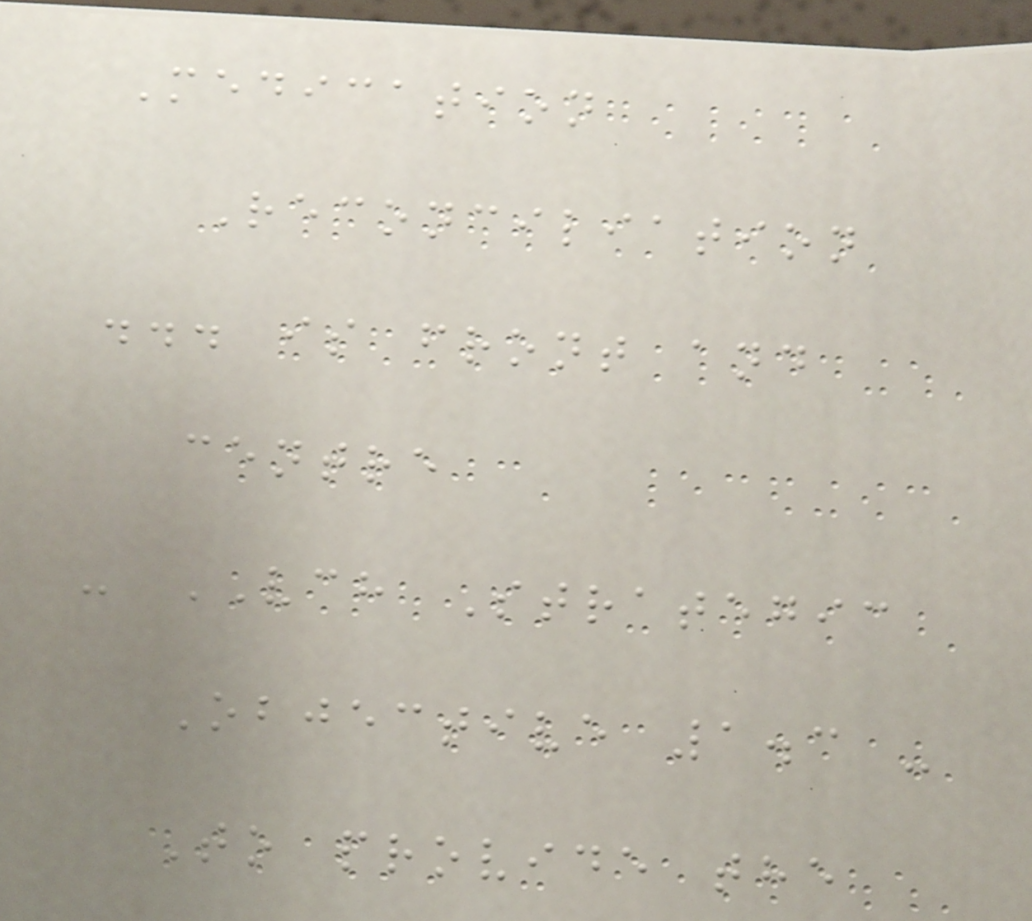Medication
Reconciliation
... is front and
centre
- VCH Strategic
Objective 1.3 -
To provide the
